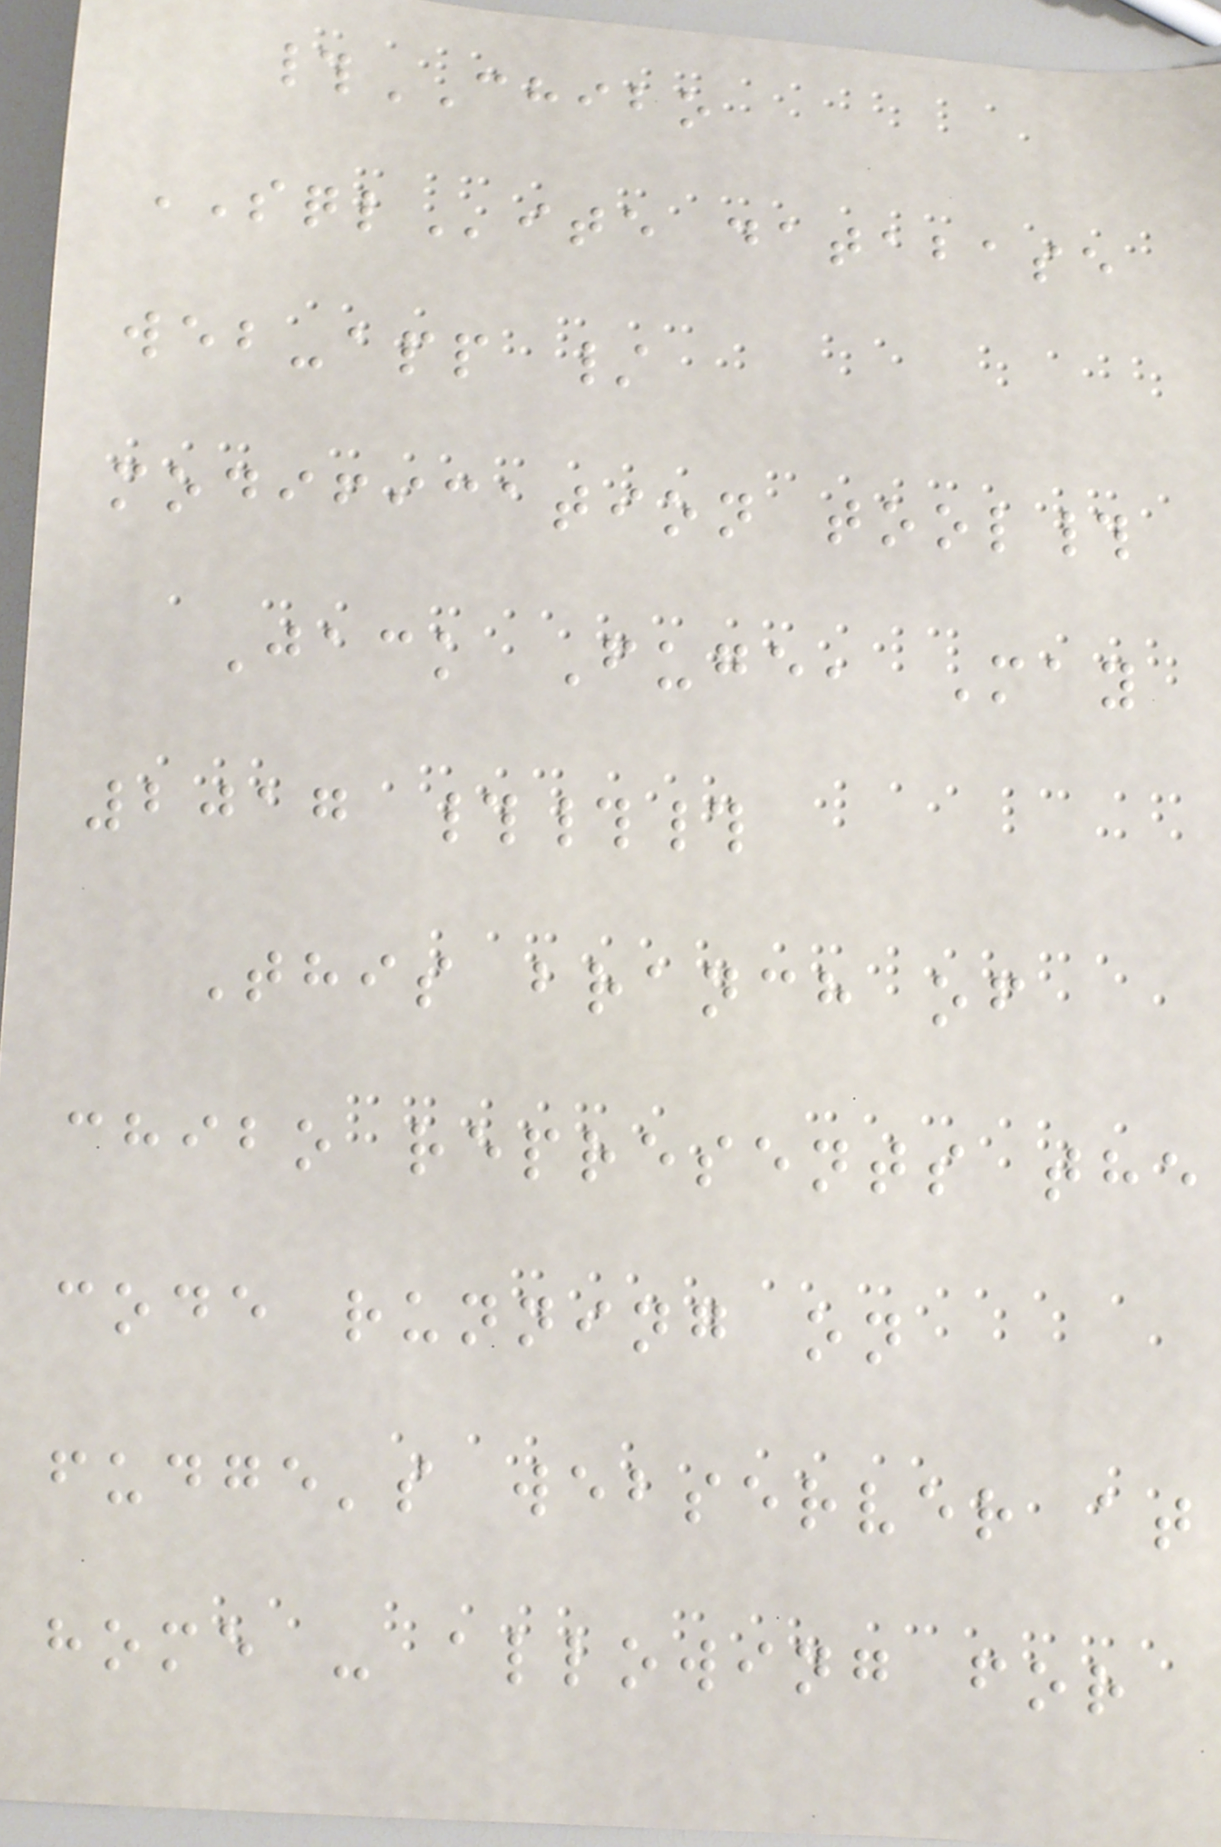#CHIBO
SQLite database
web-app /
modification tool#
Jack Fuge, May
2017 ###
This branch of
chibo represents the
code running on
fudge's webserver at
home - allowing for
